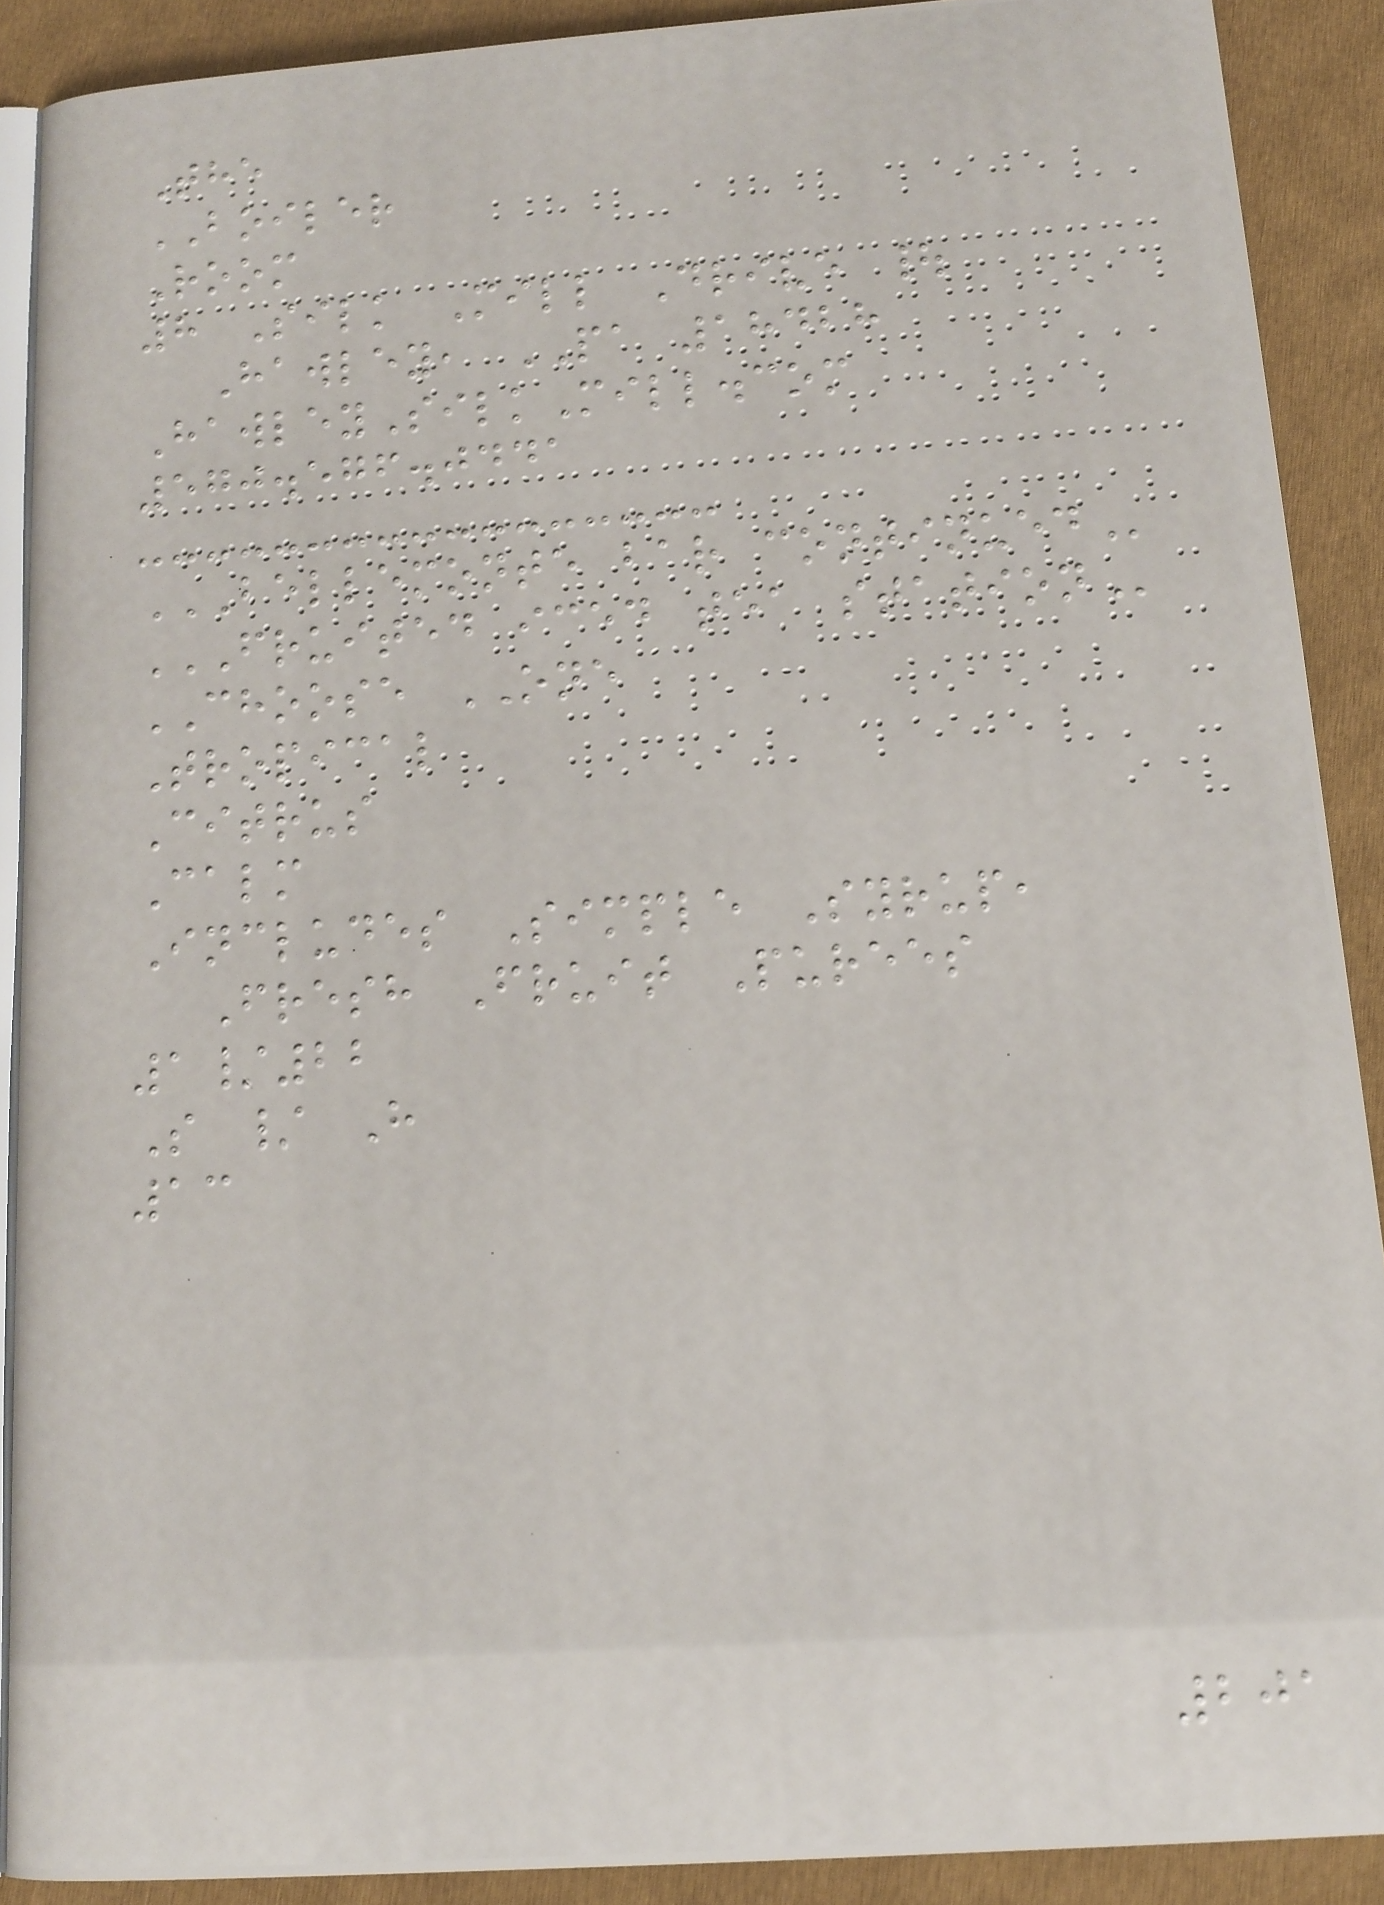The
BOILER
Room
8 Silk Mill Drive |
Hawley, PA 18428
HawleySilkMill.com
570.576.0441
BELLEMONTE BAR CONTINUED
FRUITED ICED TEA STATION
CHOOSE ONE
Tropical
Citrus
Calm
Includes Simple Syrup,
Fresh Fruit Purees
1/22
S / H
13
201
